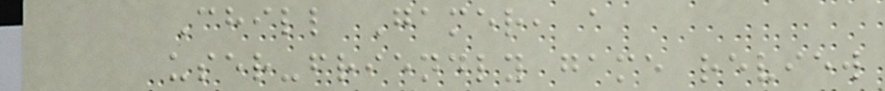Chill Gamer, a
user-friendly game review
